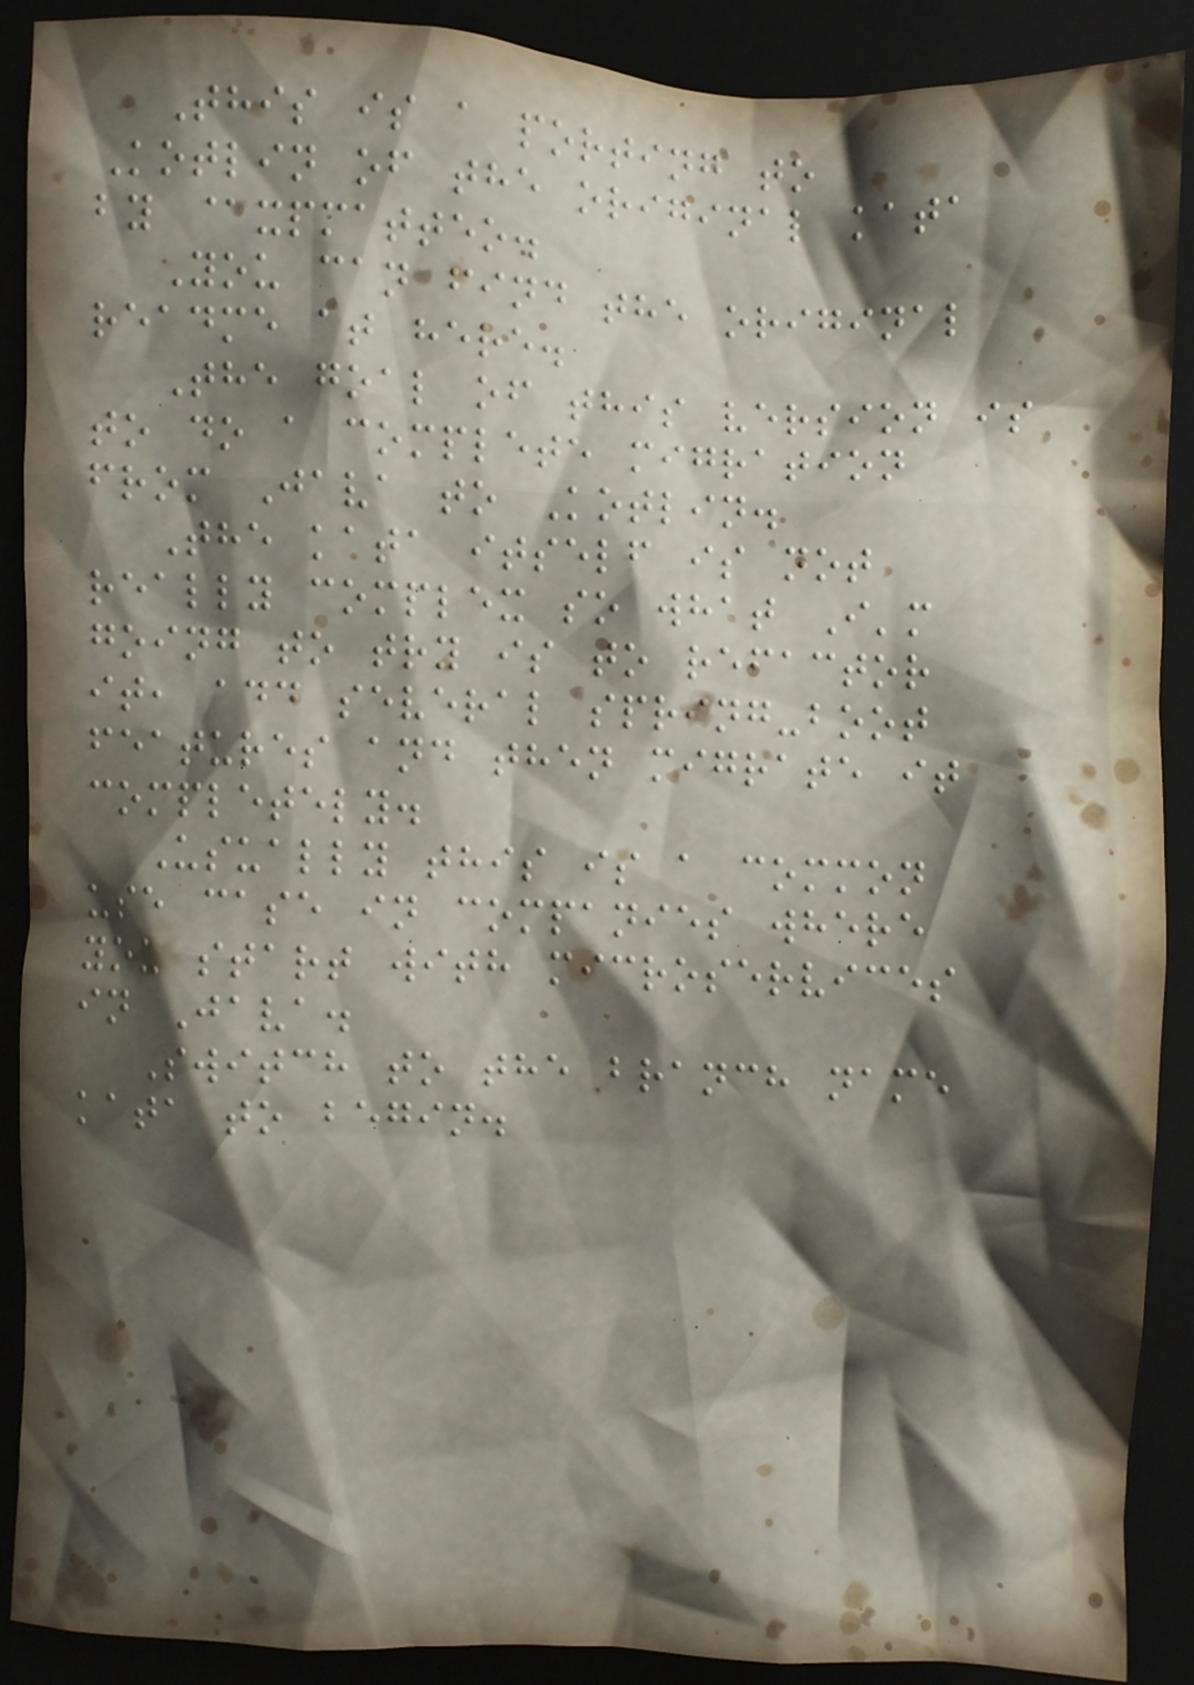This is a porting to
Kotlin of the original kata
by @xpmatteo.
You can find the original
readme at here.
The goal of this version is
to do a complete migration
from Java to Kotlin.
The kata itself is not
really complex so what I'm
going to try is to refactor
it, add several spring-boot
features and then migrate it
completely.
Usually this is a common
use case in companies where
you start with microservices
in Java.
Switch to the branch name
kata to begin.
